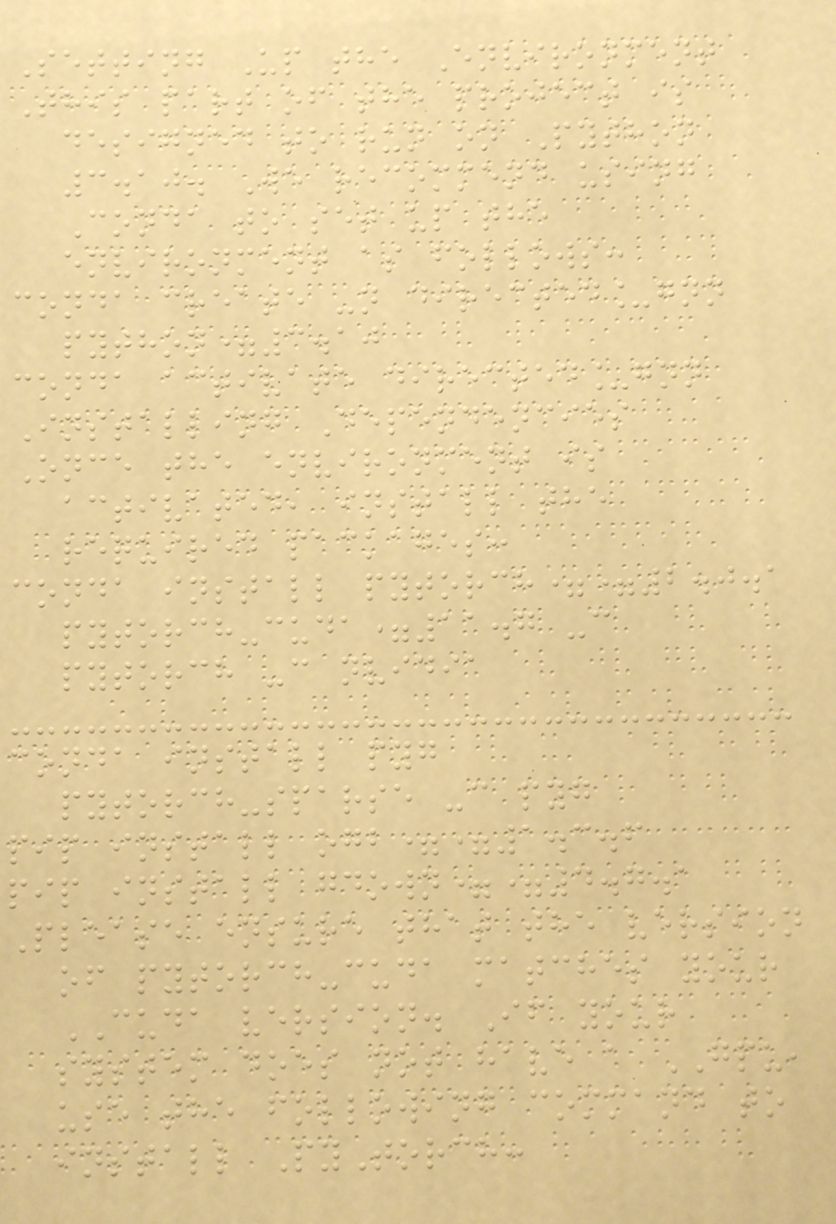Setting Up the Environment
This part of the project is
designed to run on Python
3.10. We recommend using
Conda to set up the
environment as follows:
conda create -n directed_gnn
python=3.10
conda activate directed_gnn
Installing Dependencies
Once the environment is
activated, install the
required packages:
conda install pytorch==2.0.1
pytorch-cuda=11.7 -c
pytorch -c nvidia
conda install pyg
pytorch-sparse -c pyg
pip install ogb==1.3.6
pip install gdown==4.7.1
Please ensure that the version
of pytorch-cuda matches your
CUDA version. If your
system does not have a GPU,
use the following command to
install PyTorch:
